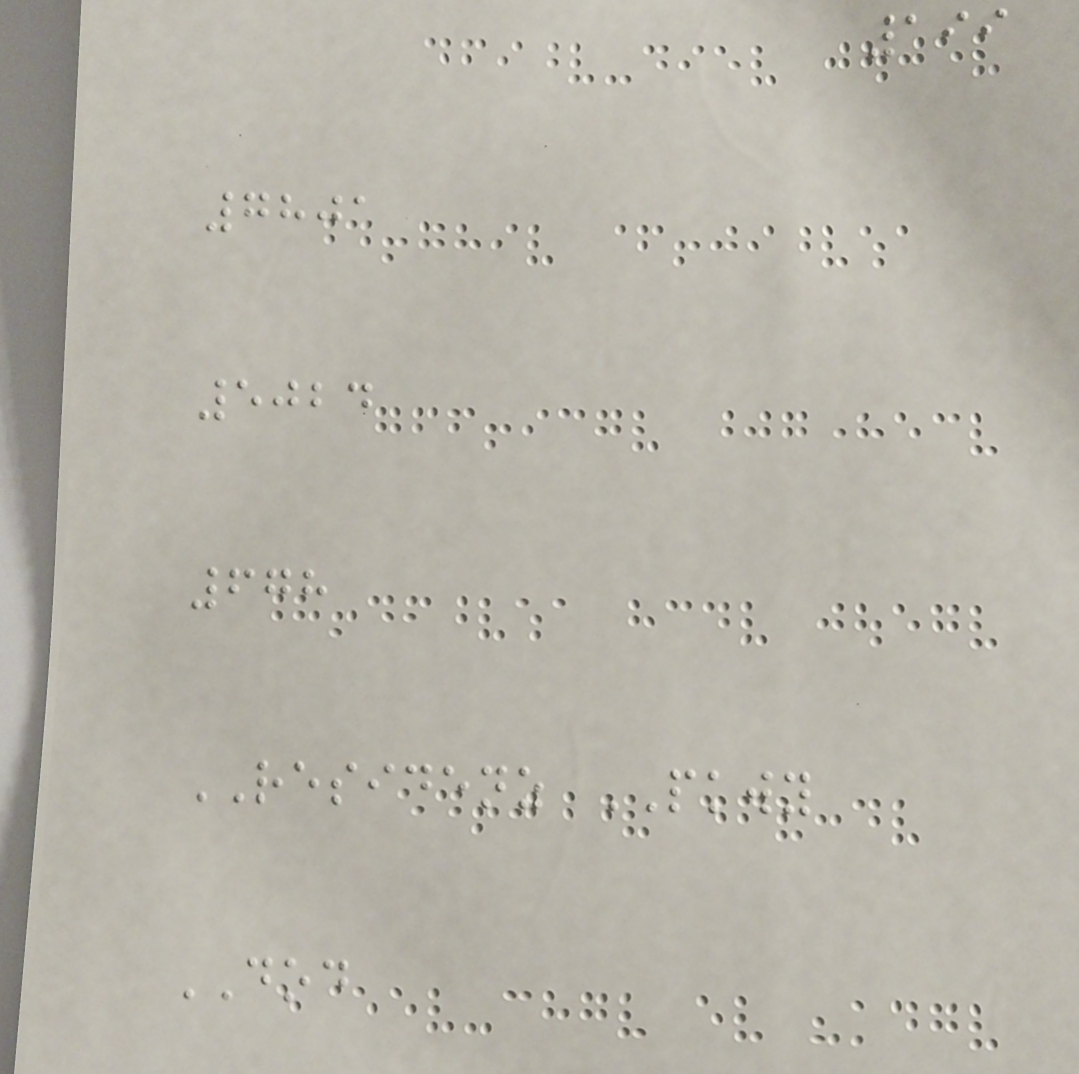199
7801
5024
678
RESIDENZ PKWY
DOD
